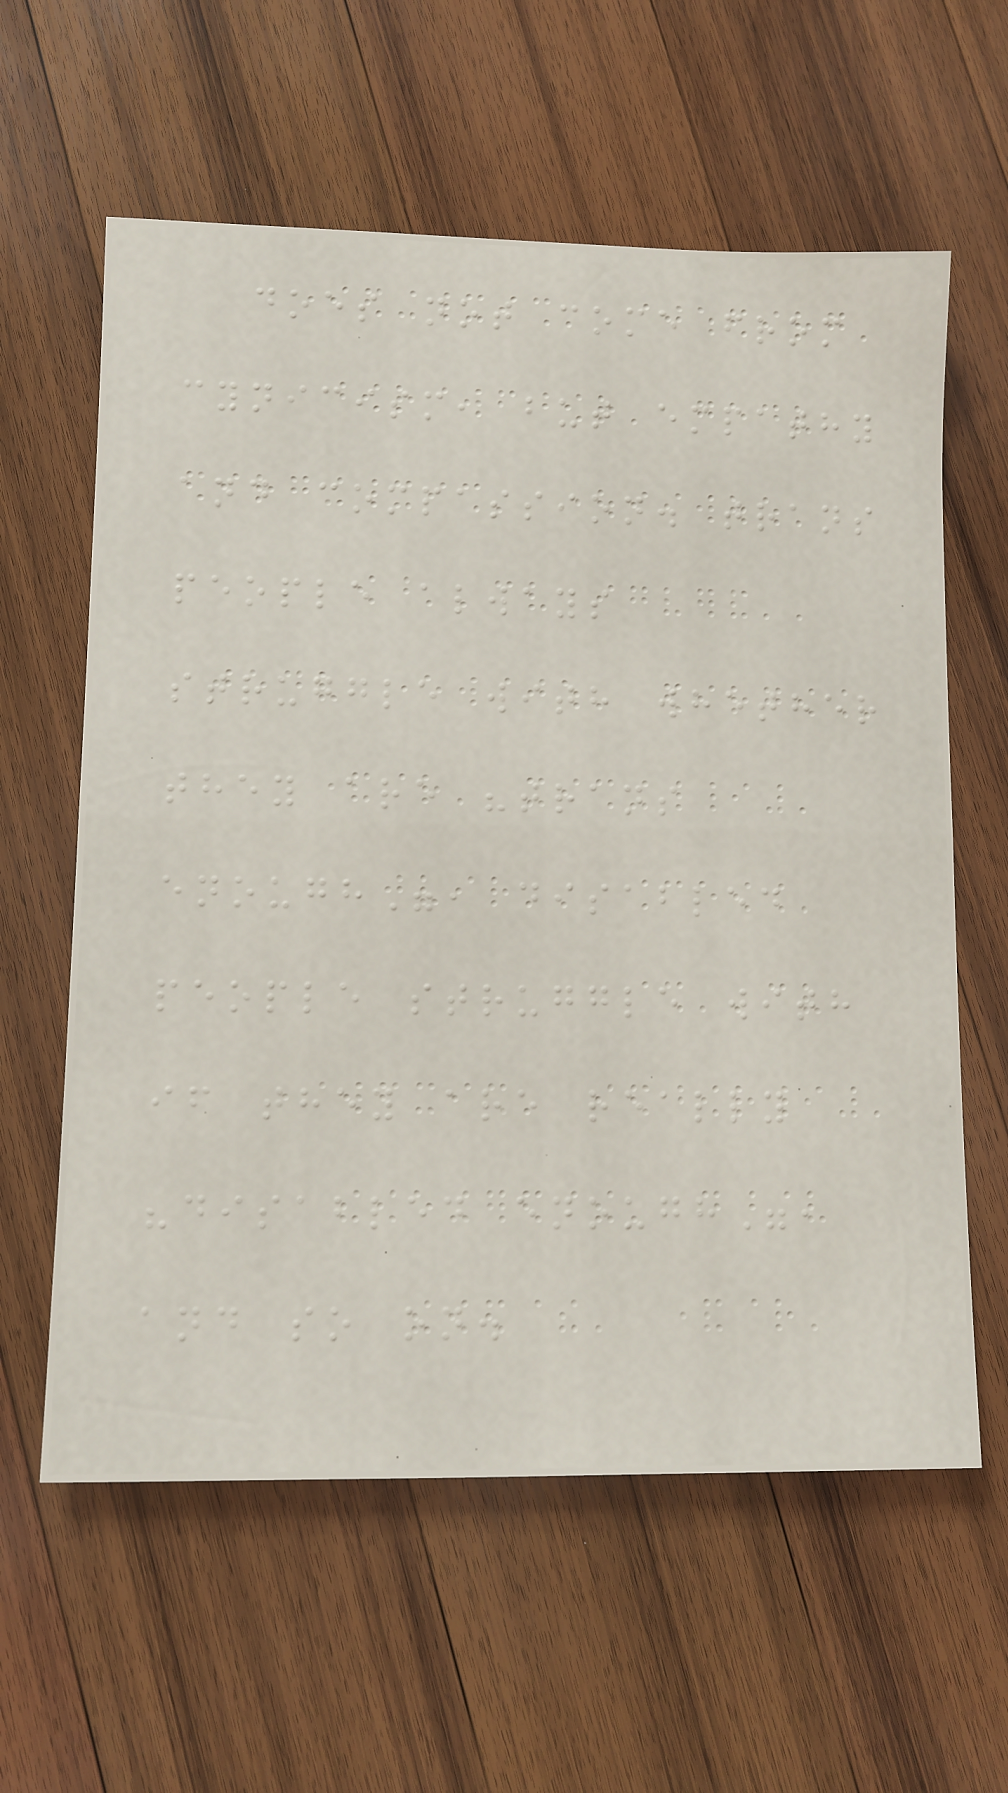does not come from
cynicism, but empathy
and compassion. trans
people always
struggle with whether
they are "trans
enough", disabled
people struggle with
if they are really
"disabled enough",
and so on.
